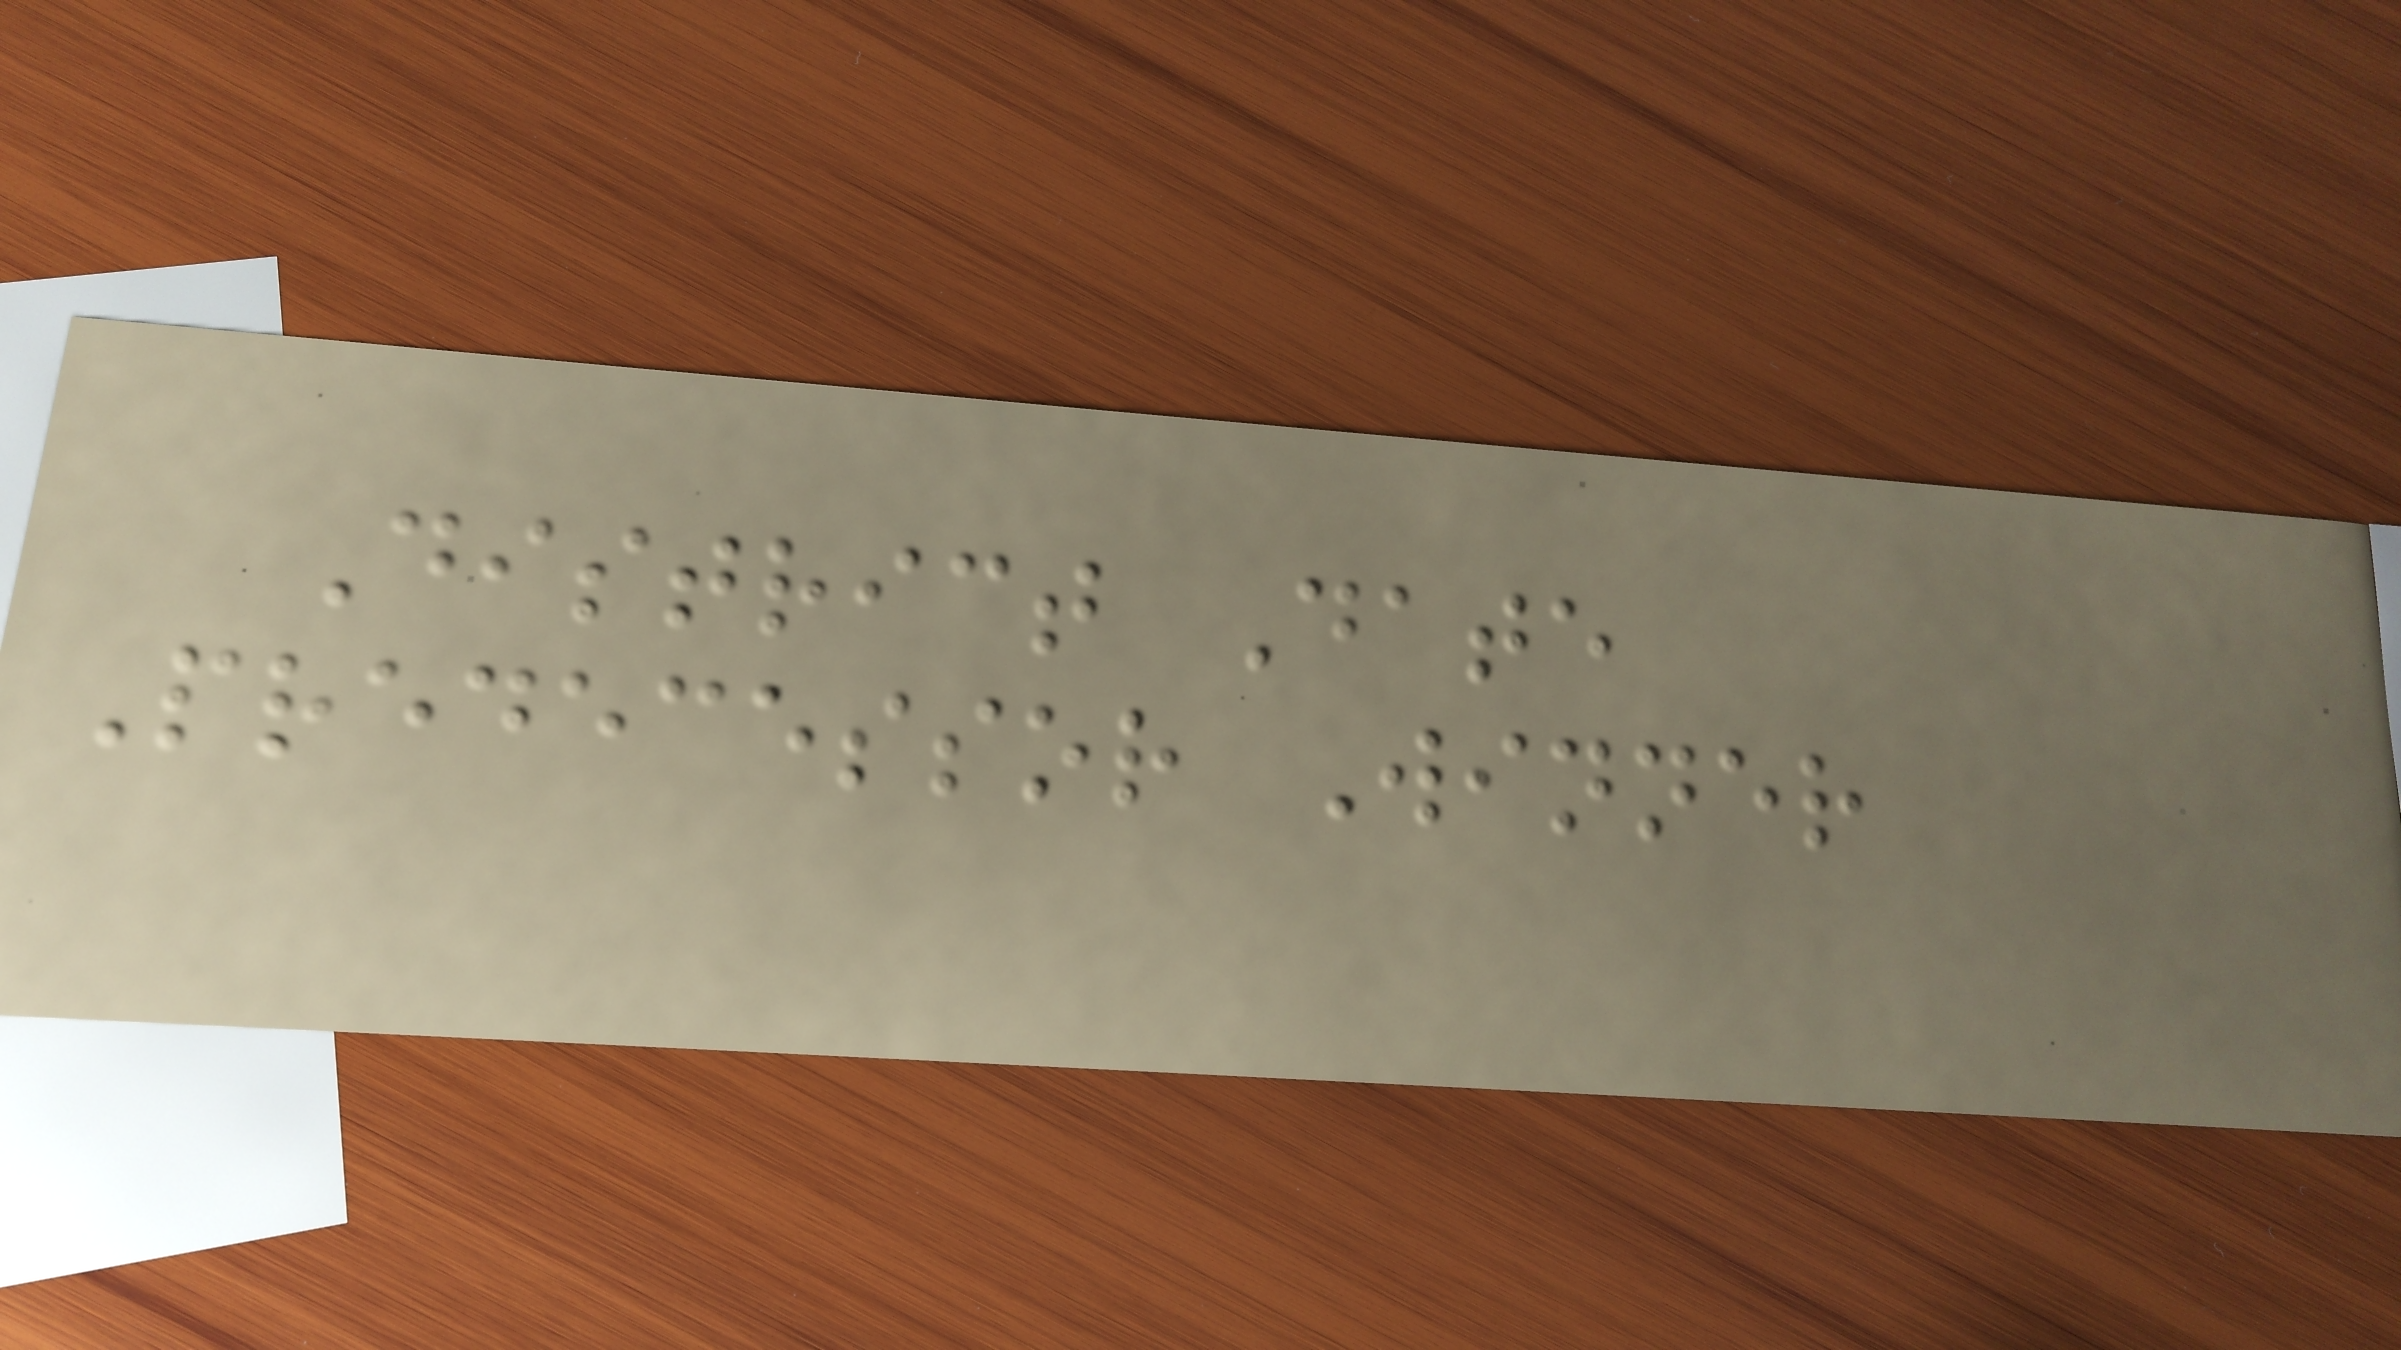District Date
Predecessor Winner
